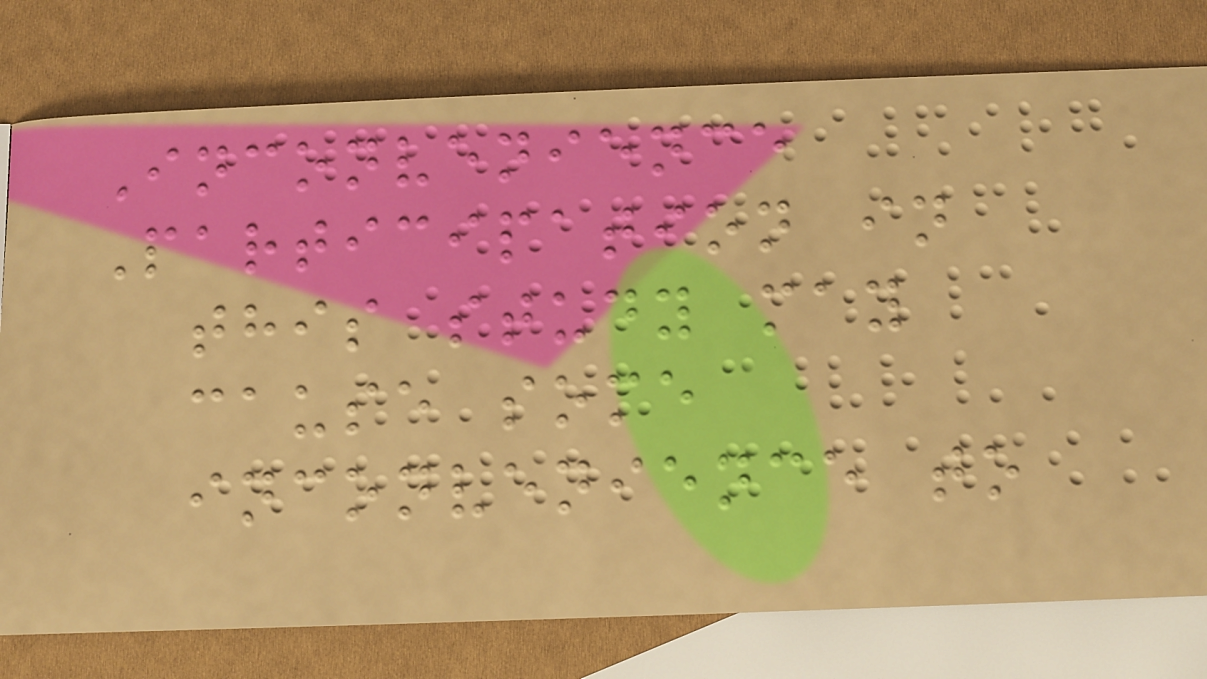Inconvenience
Participation in
this study may
cause some
inconvenience to
